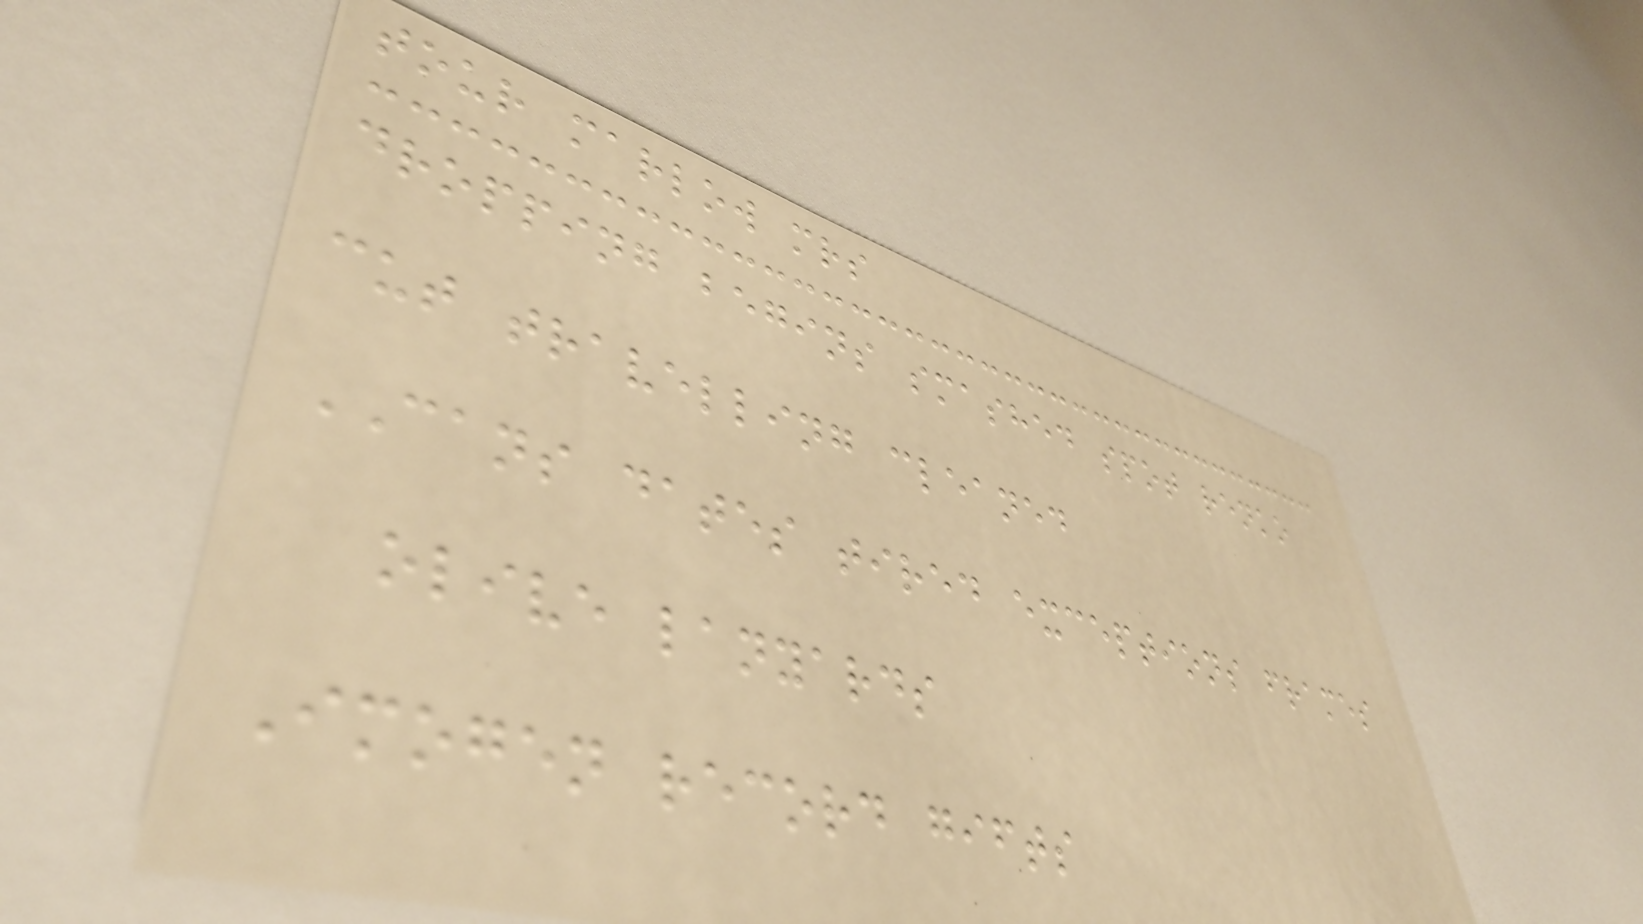tour marlow mrs
dropping begins smashed spot renko
cut travelling cleaned
CANS dates tired exceptions frames
olive lanyards
Imogen record gifts
